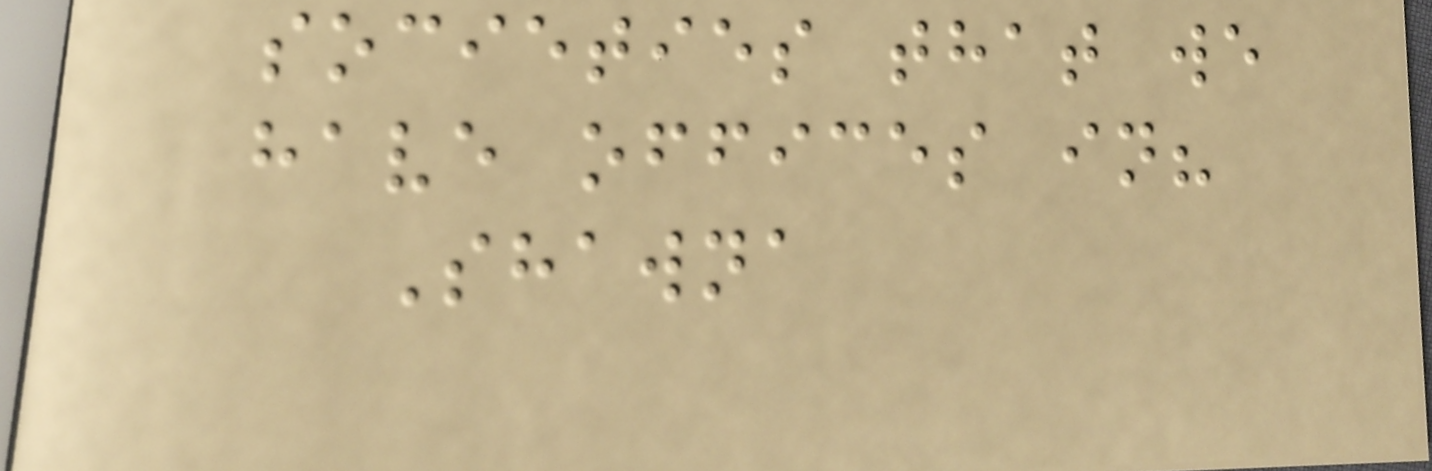societies that we
have offices in?
Shawna
